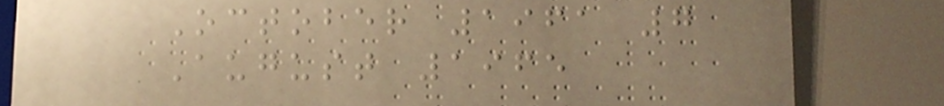October 1961 7
August 1965
